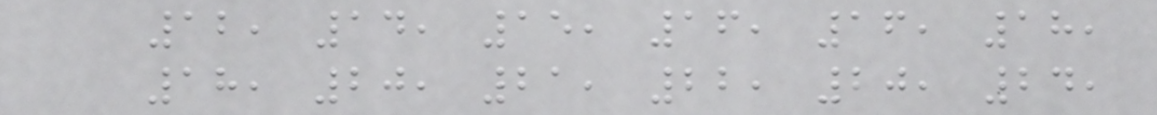12, 14, 15, 16, 16, 18,
18, 20, 21, 22, 20, 24,
